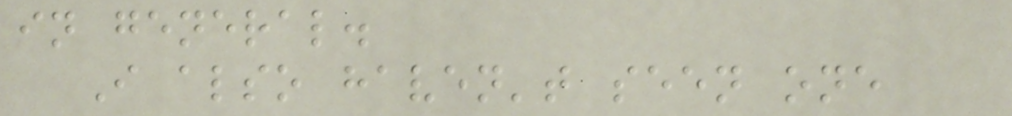in general.
I also haven't seen one
